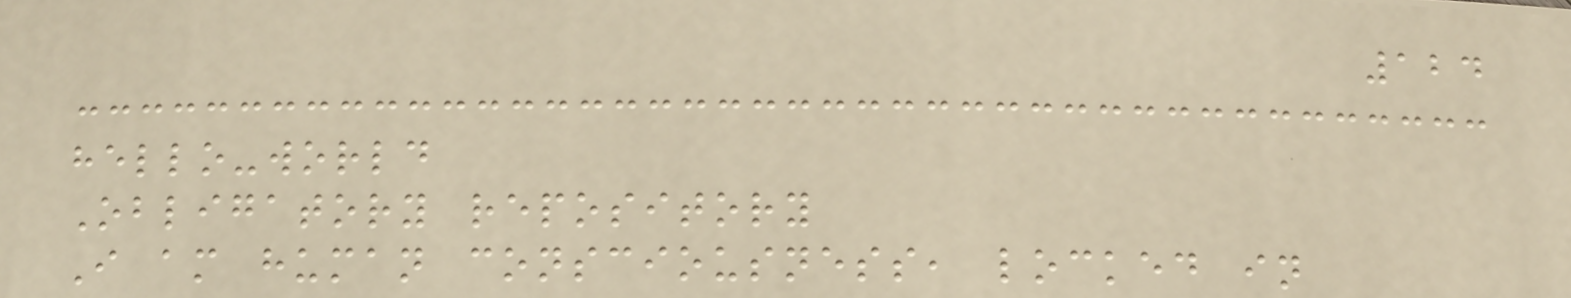124
hello-world
Obligatory repository
I am human consciousness, locked in
